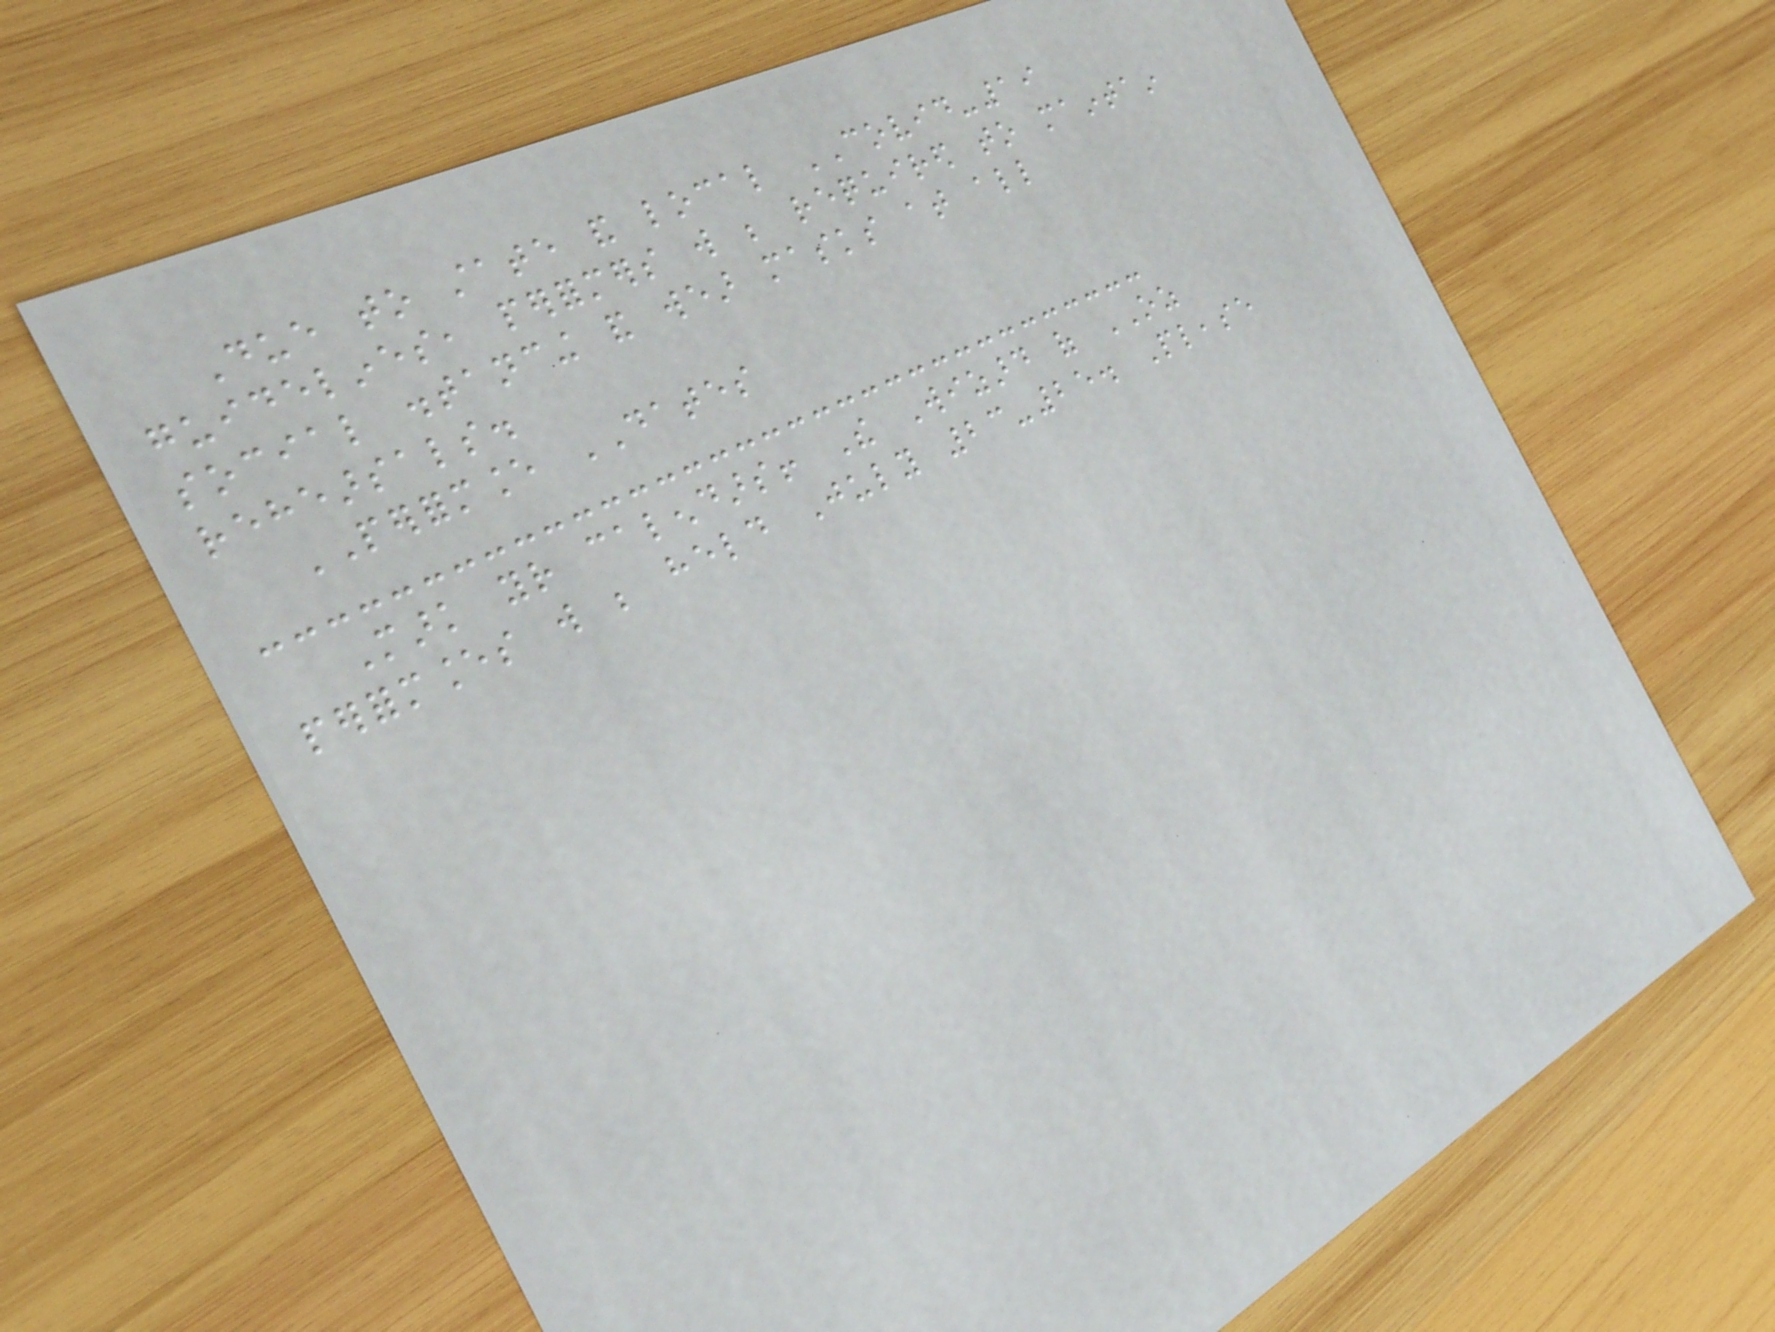Due to state and local COVID-19
guidelines, performers will be required to maintain
social distancing and wear masks at all
rehearsals.
PERFORMANCE DATES
Mark your calendars! The Wizard of OZ
performances will be held July 23-25. Please
